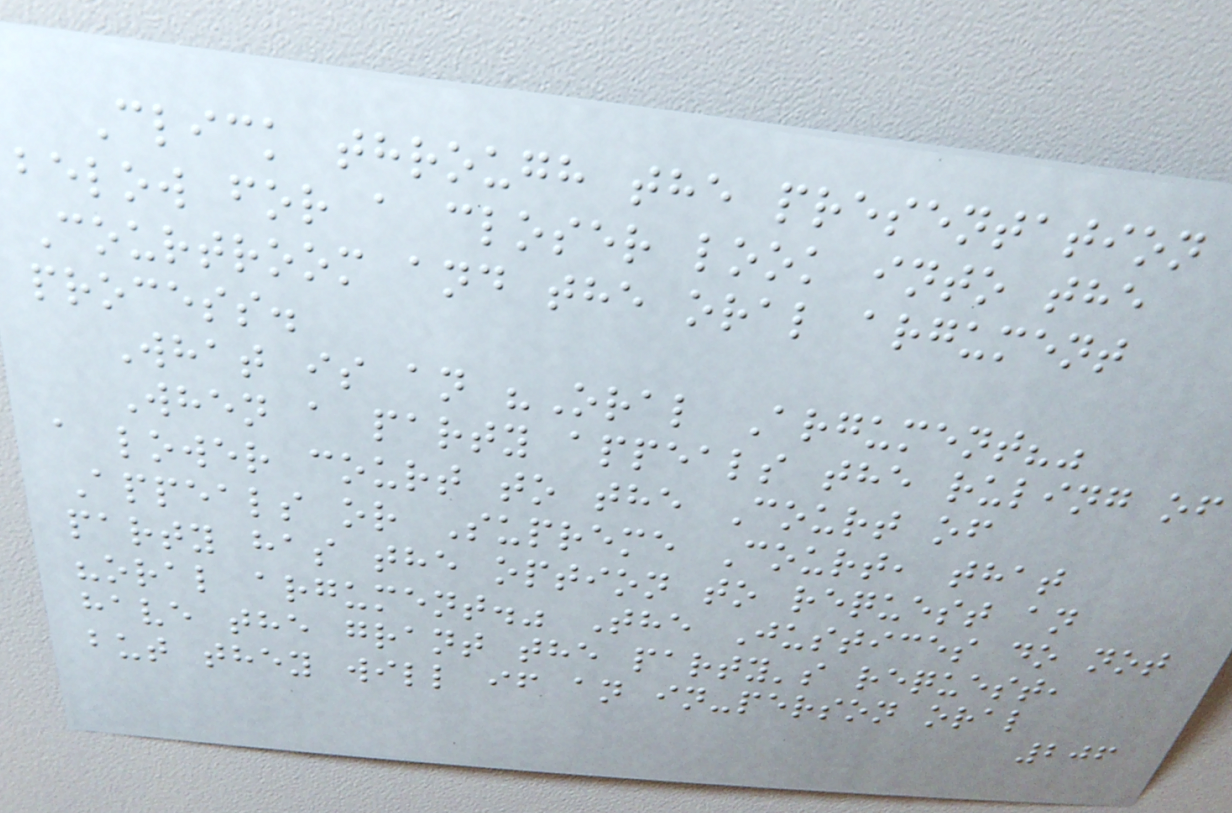Click through the presentation
below for a closer look into the
Courtroom and the oral argument
process.
What is an "Oral Argument?"
When a party appeals the ruling of
a lower court to the Court of
Appeals or Supreme Court, that
party has the option to request an
"oral argument." The Justices do not
have the grant the party's request,
but they will if an in-person oral
206
